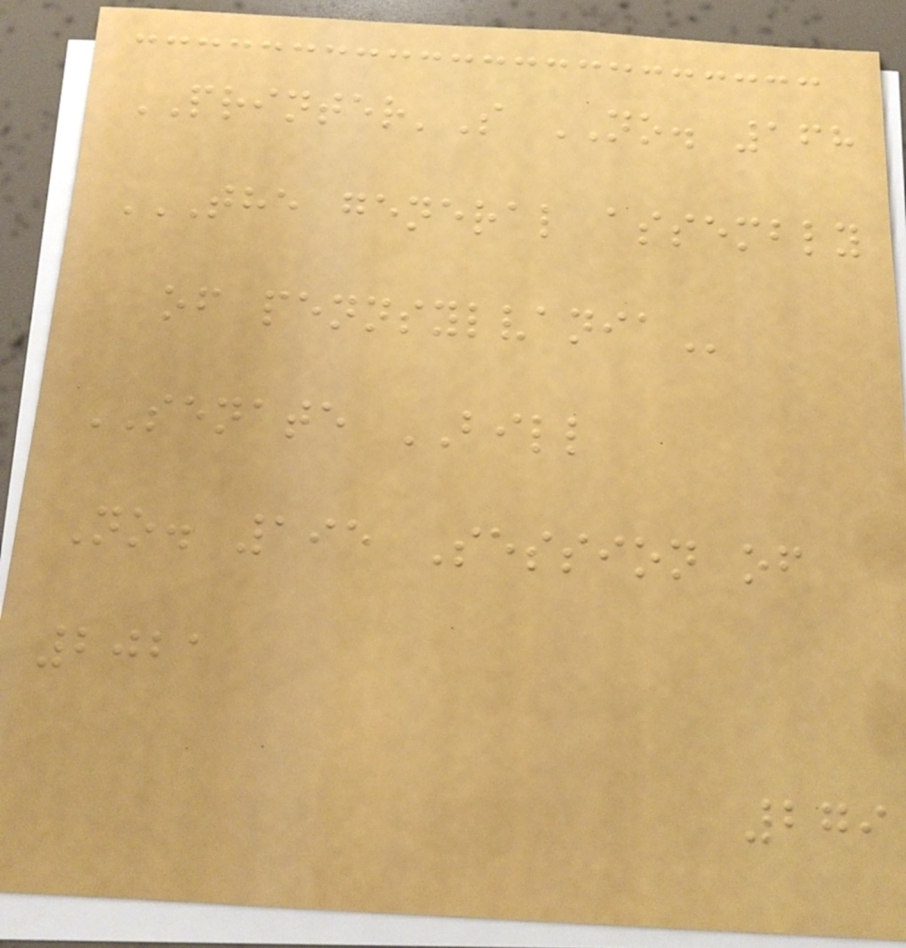PRINTER'S NO. 168
THE GENERAL ASSEMBLY
OF PENNSYLVANIA
SENATE BILL
No. 195 Session of
2021
279
